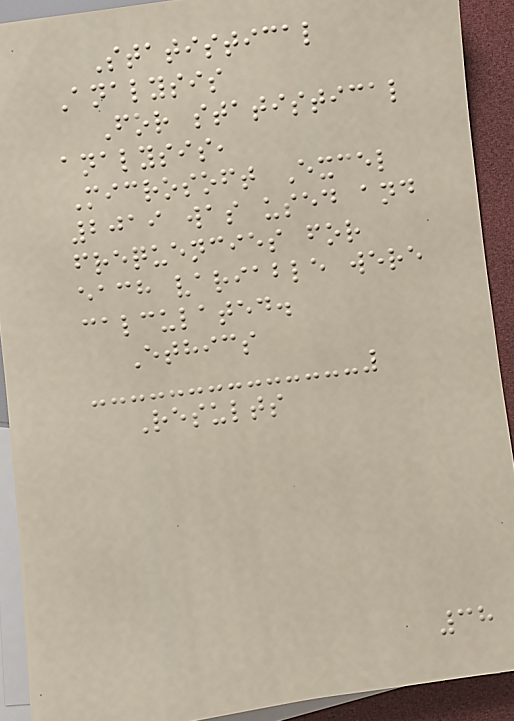Statistical
Analysis
For statistical
analysis,
Microsoft Excel
2019 was used and
frequencies for
each variable were
calculated.
Ethics
Results
38
